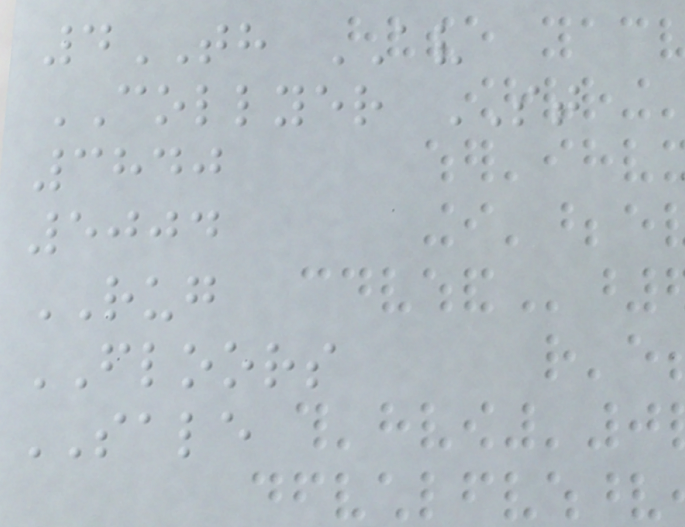4TH AV
COLLYER ST
3840
5004
RUG
FLOORS
SALE
